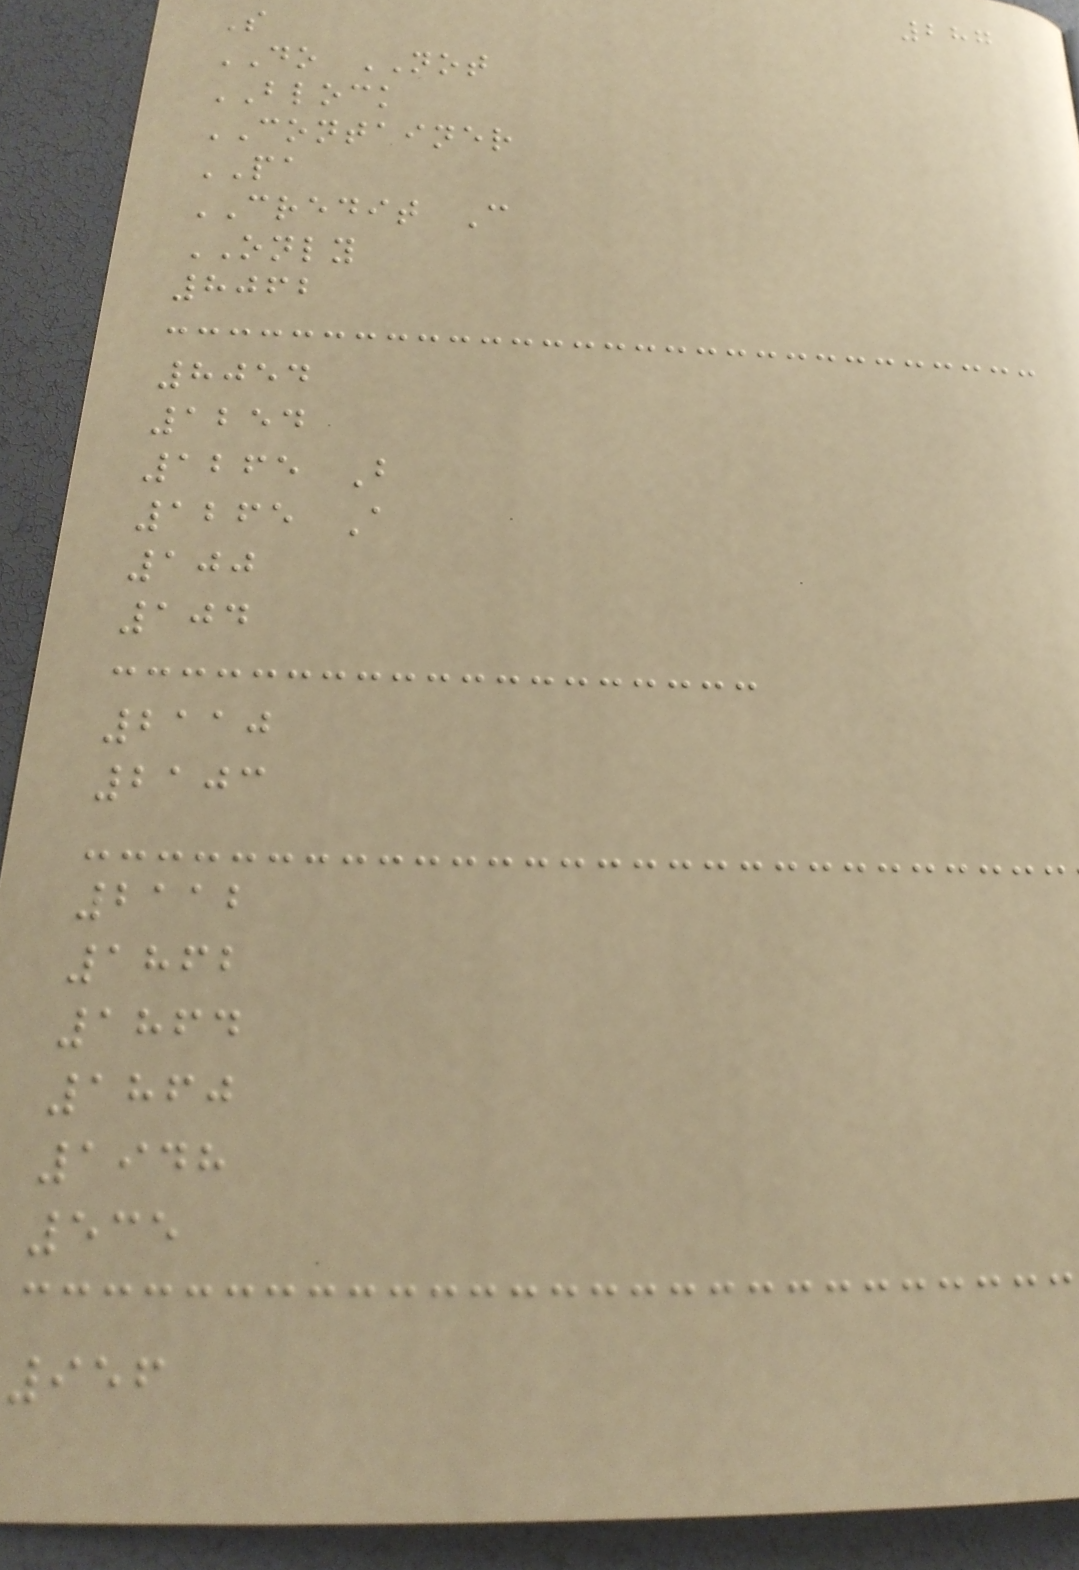287
S
DO NOT
BLOCK
CONTAINER
PA
CREDIT C
ONLY
8062
8054
1254
1265 B
1265 A
100
104
2110
2103
2112
1862
1864
1860
1948
535
956
